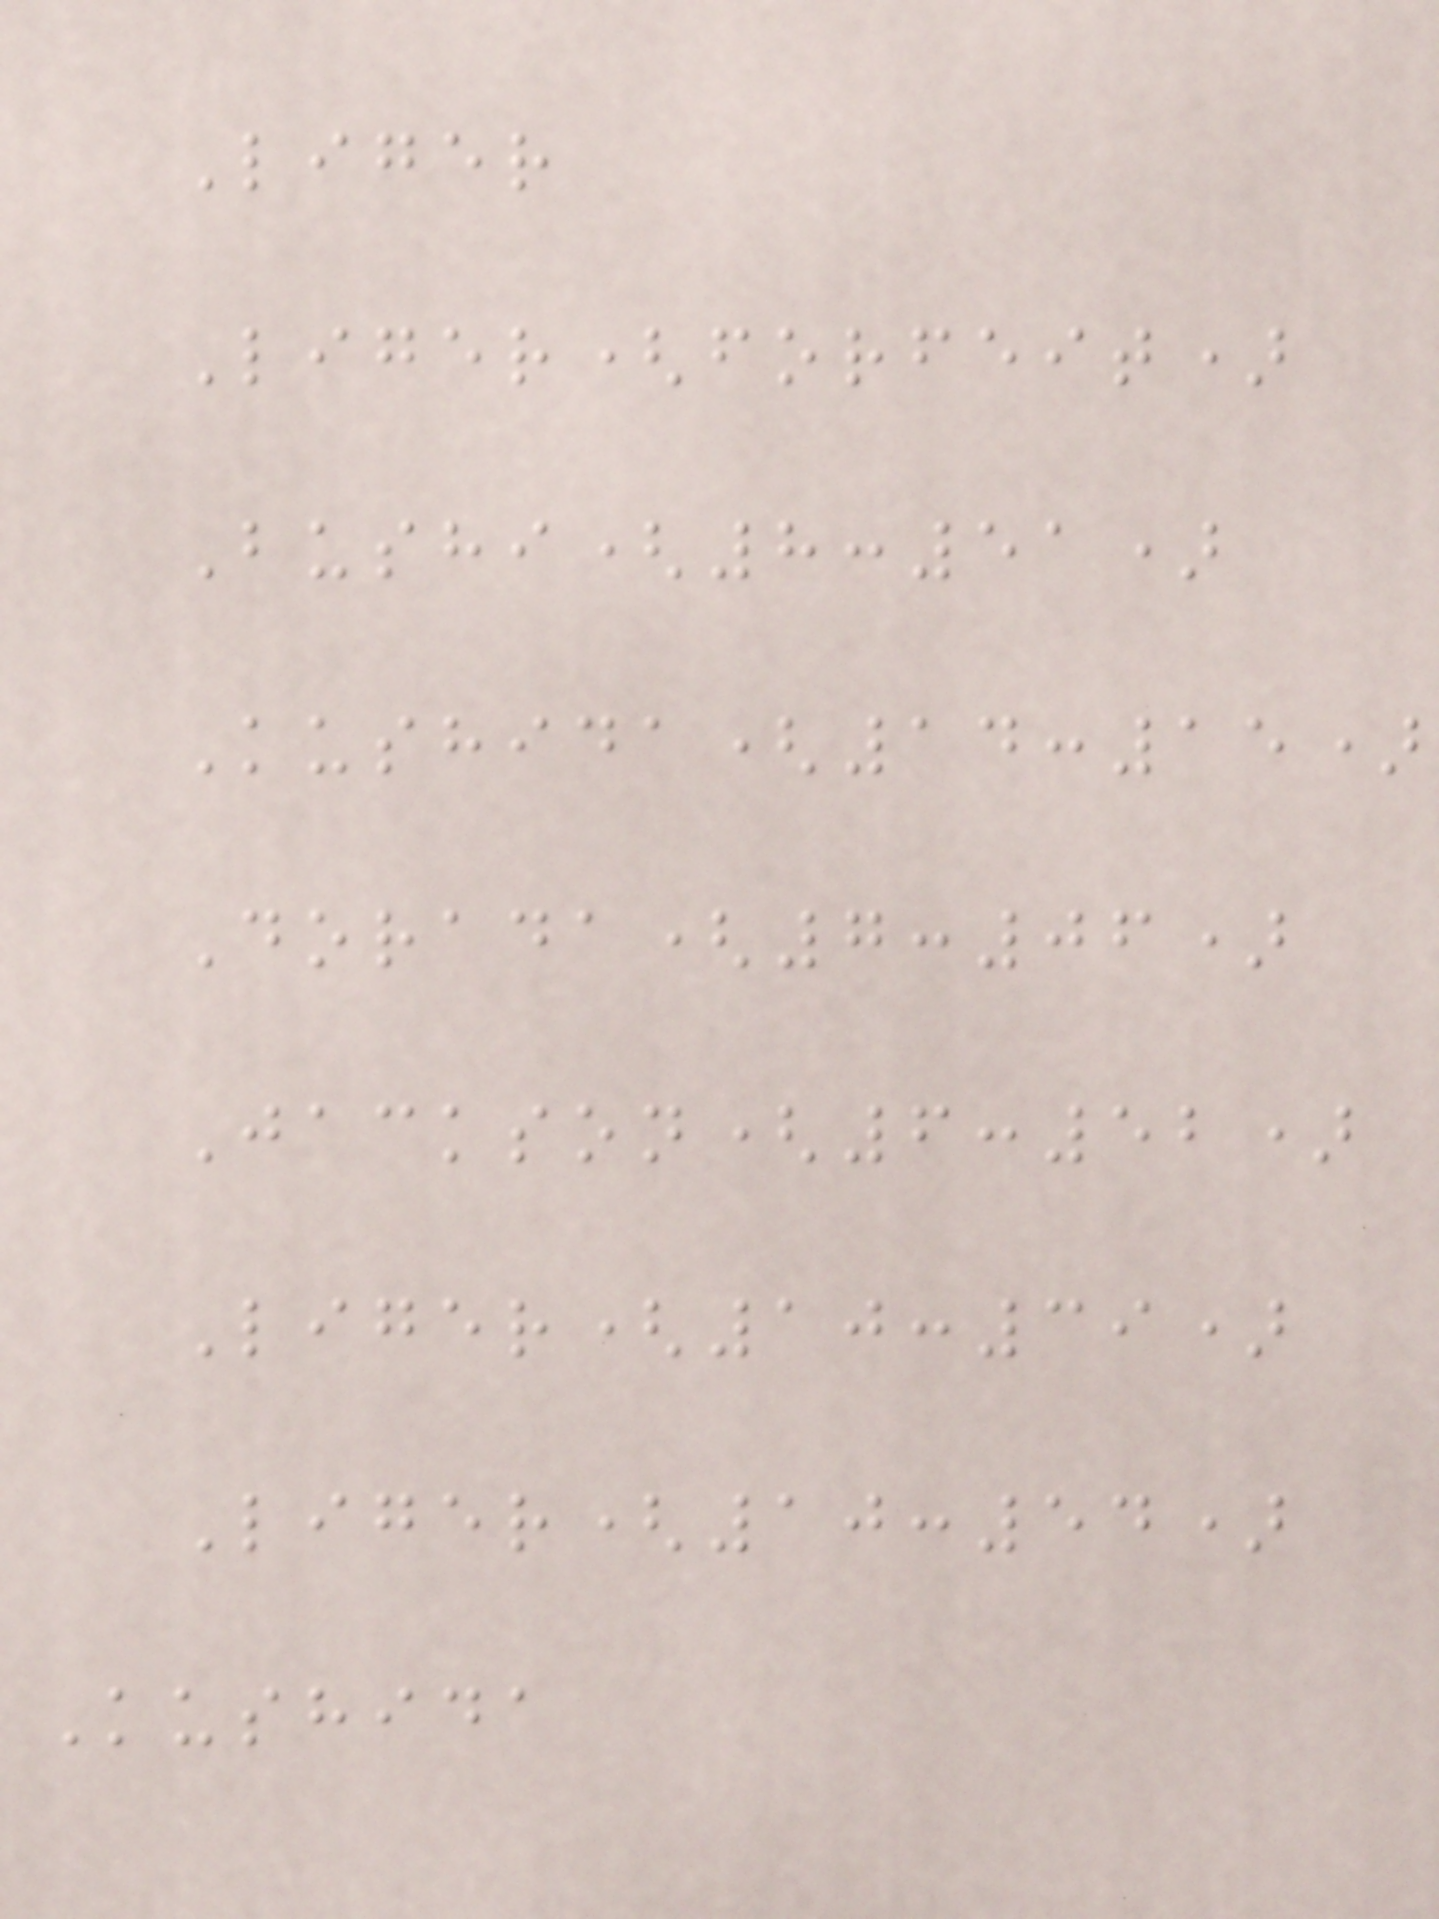Liger
Liger(forfeit)
Bushi(8:51)
Kushida(14:15)
Dorada(7:06)
Jackson(6:52)
Liger(10:39)
Liger(10:54)
Kushida
